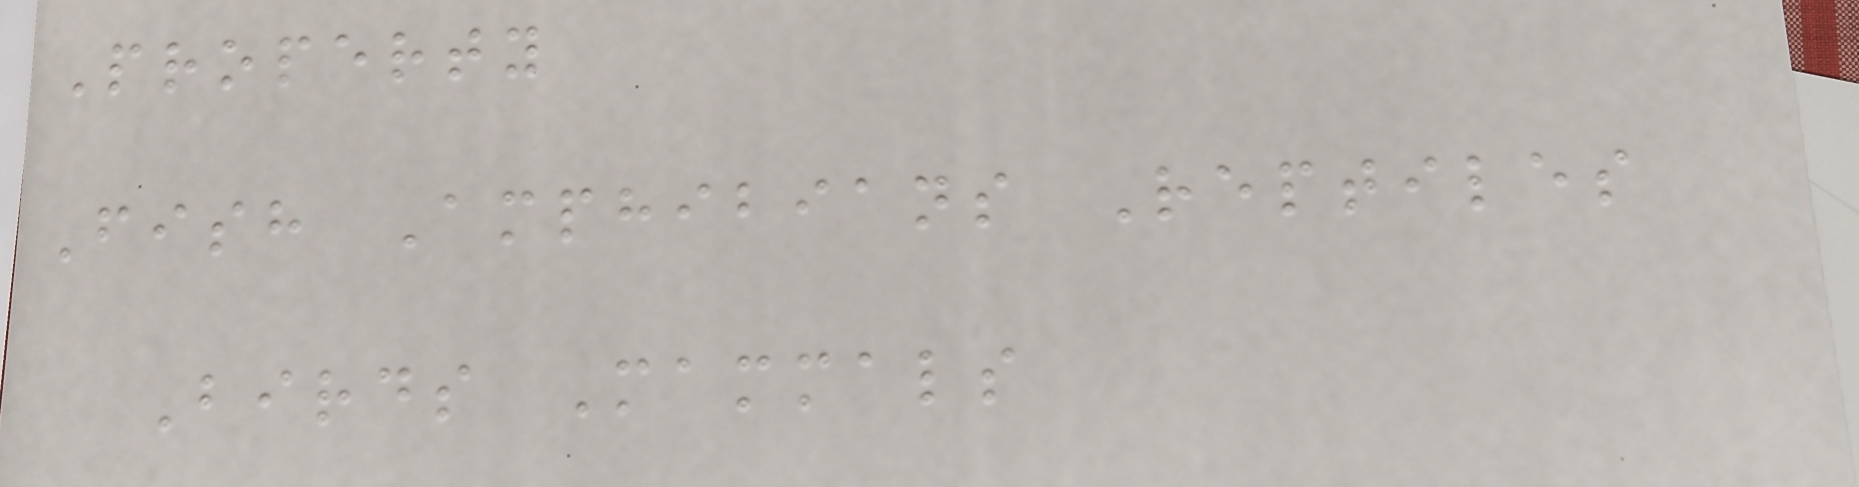Property
Fish Amphibians Reptiles
Birds Mammals
